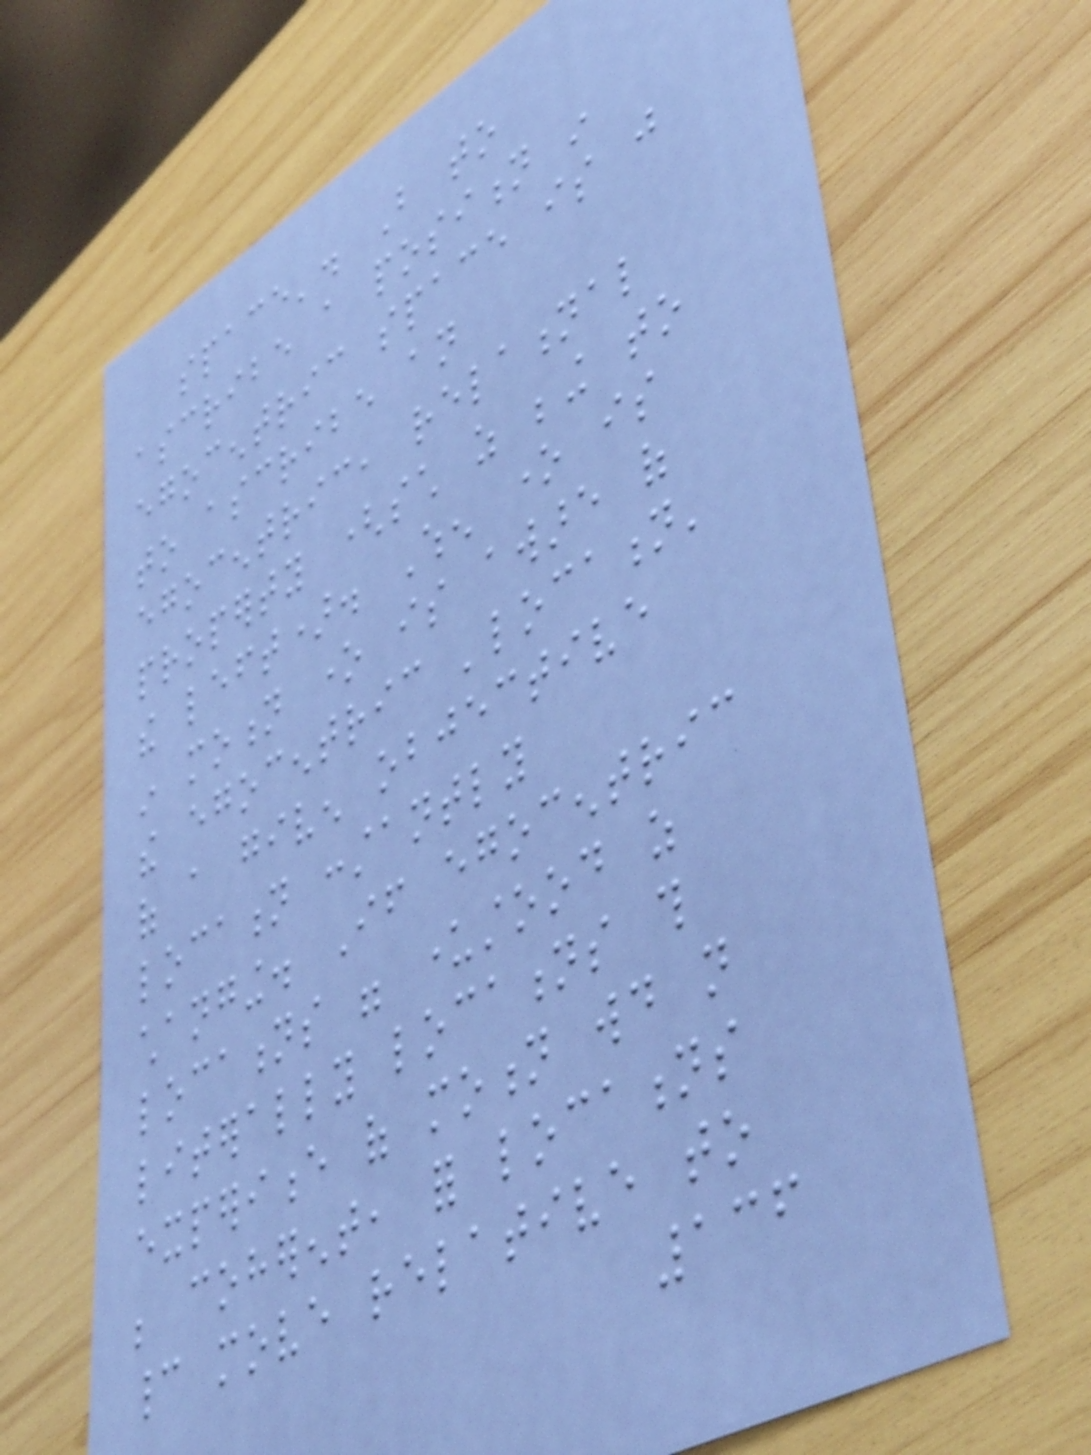space'. But to
ascribe a position in
egocentric space is just
to ascribe an
egocentric, relational
property (such as being to
the left). When one is
in motion one is aware of
the egocentric 'location'
of a given objective
location constantly
changing. If egocentric
locations were understood as
literally locations this
experience of motion would not
be coherent, for locations
cannot move relative to
136
